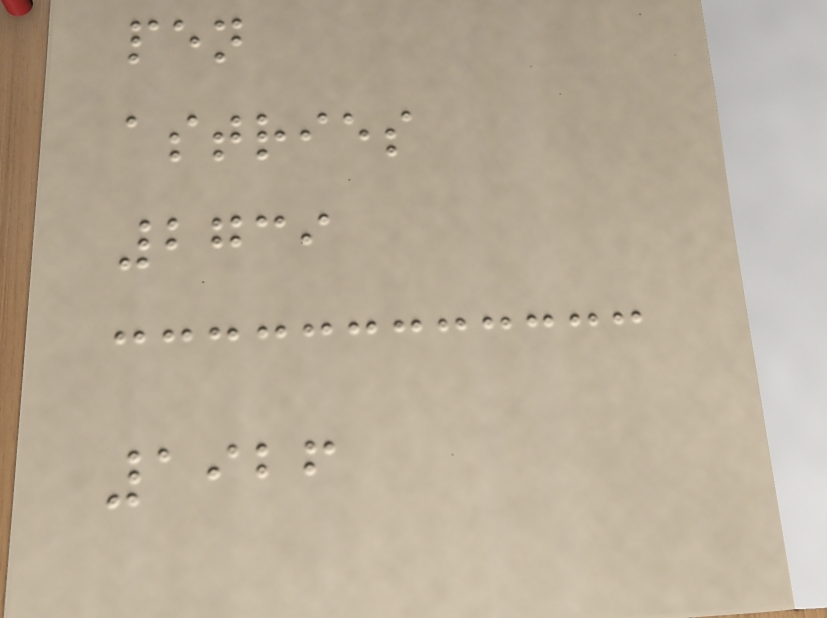pen
astries
2739
1926
